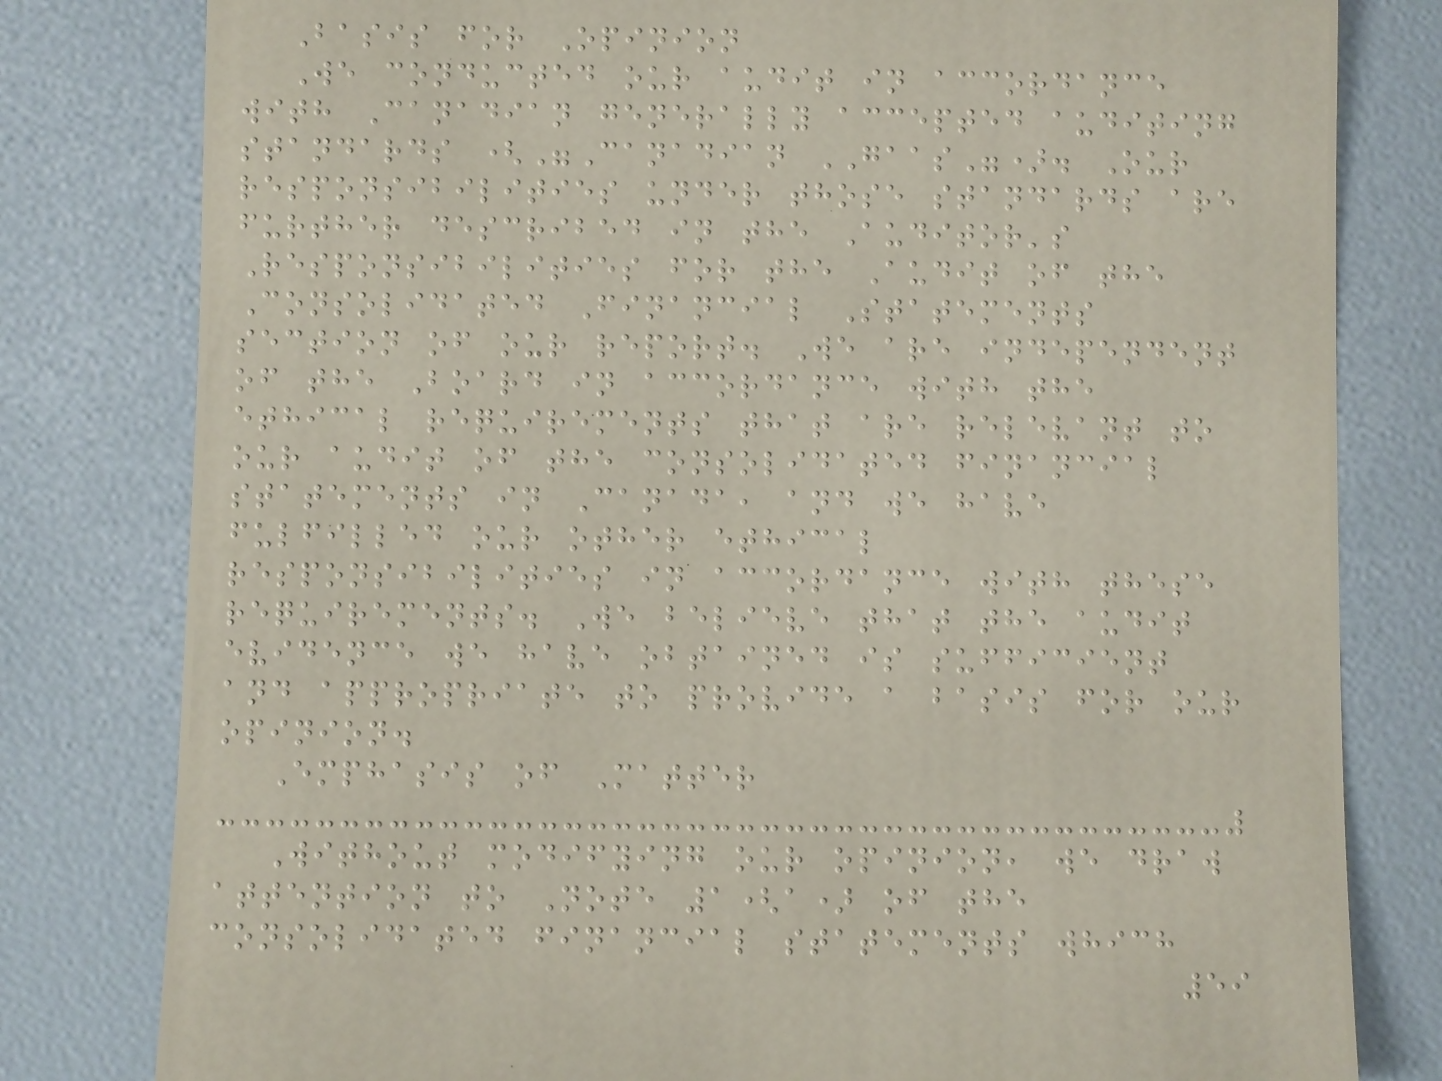Basis for Opinion
We conducted our audit in accordance
with Canadian generally accepted auditing
standards ("Canadian GAAS"). Our
responsibilities under those standards are
further described in the Auditor's
Responsibilities for the Audit of the
Consolidated Financial Statements
section of our report. We are independent
of the Board in accordance with the
ethical requirements that are relevant to
our audit of the consolidated financial
statements in Canada, and we have
fulfilled our other ethical
responsibilities in accordance with these
requirements. We believe that the audit
evidence we have obtained is sufficient
and appropriate to provide a basis for our
opinion.
Emphasis of Matter
Without modifying our opinion, we draw
attention to Note 1(a) of the
consolidated financial statements which
59
